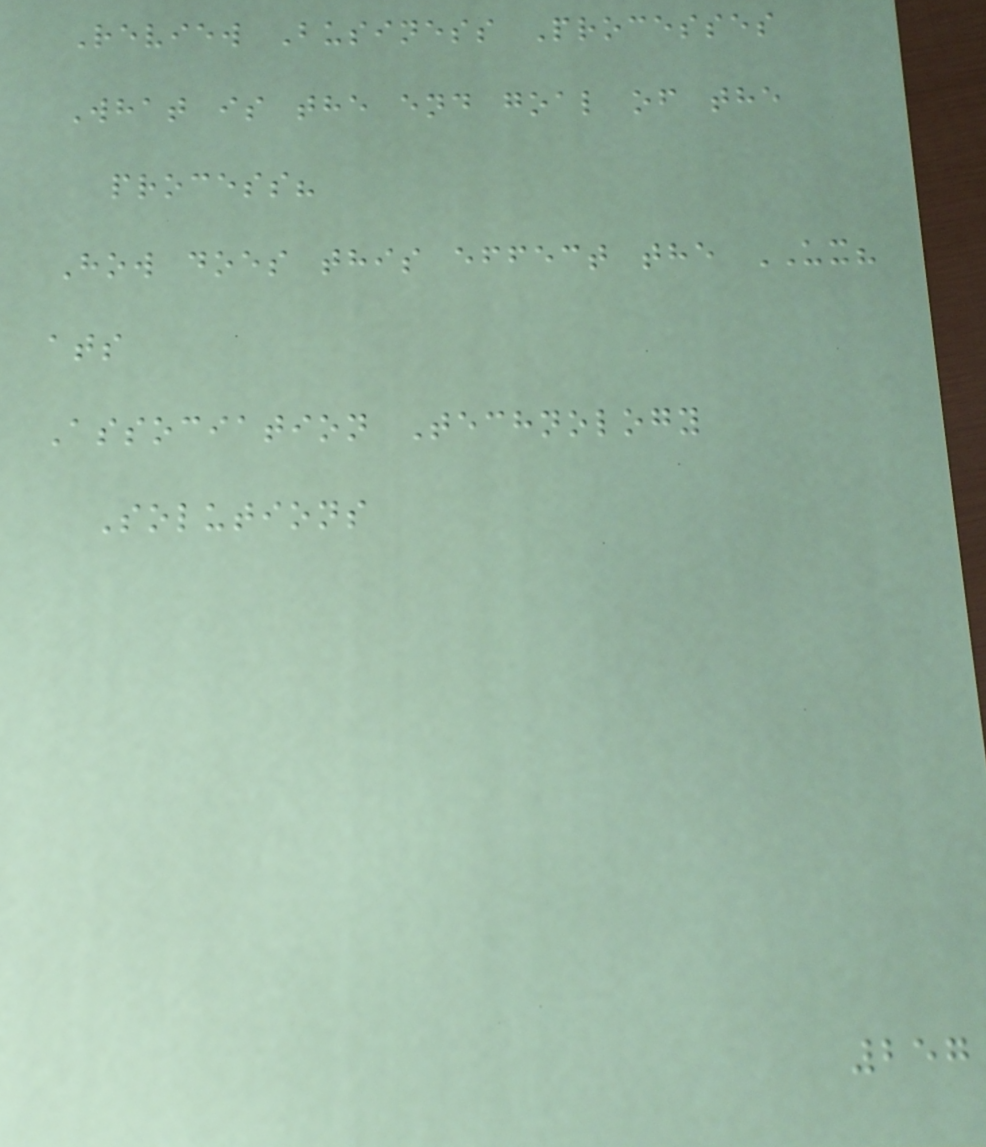Review Business Processes
What is the end goal of the
process?
How does this effect the UX?
ats
Association Technology
Solutions
257
